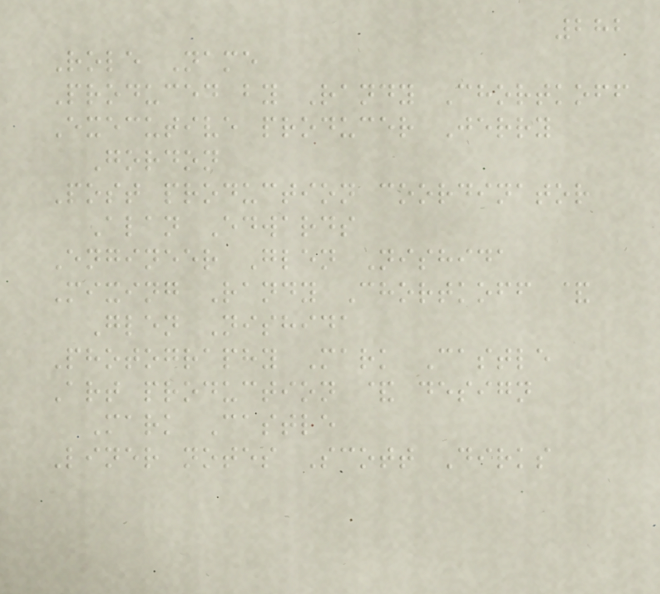282
Role Name
Produced by Randy Chortkoff
Executive producer Jerry
Gordon
Post production coordinator
Alan Edwards
Engineer Glen Nishida
Mixing Randy Chortkoff &
Glen Nishida
Photography Mark Castle
Art production & design
Mark Castle
Liner notes Scott Dirks
